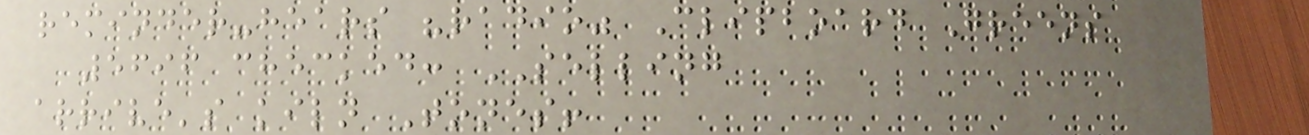reminder-hears "radio" Clipboard Greens
5696 checked: SELLING
arrive's kiln Tones!
